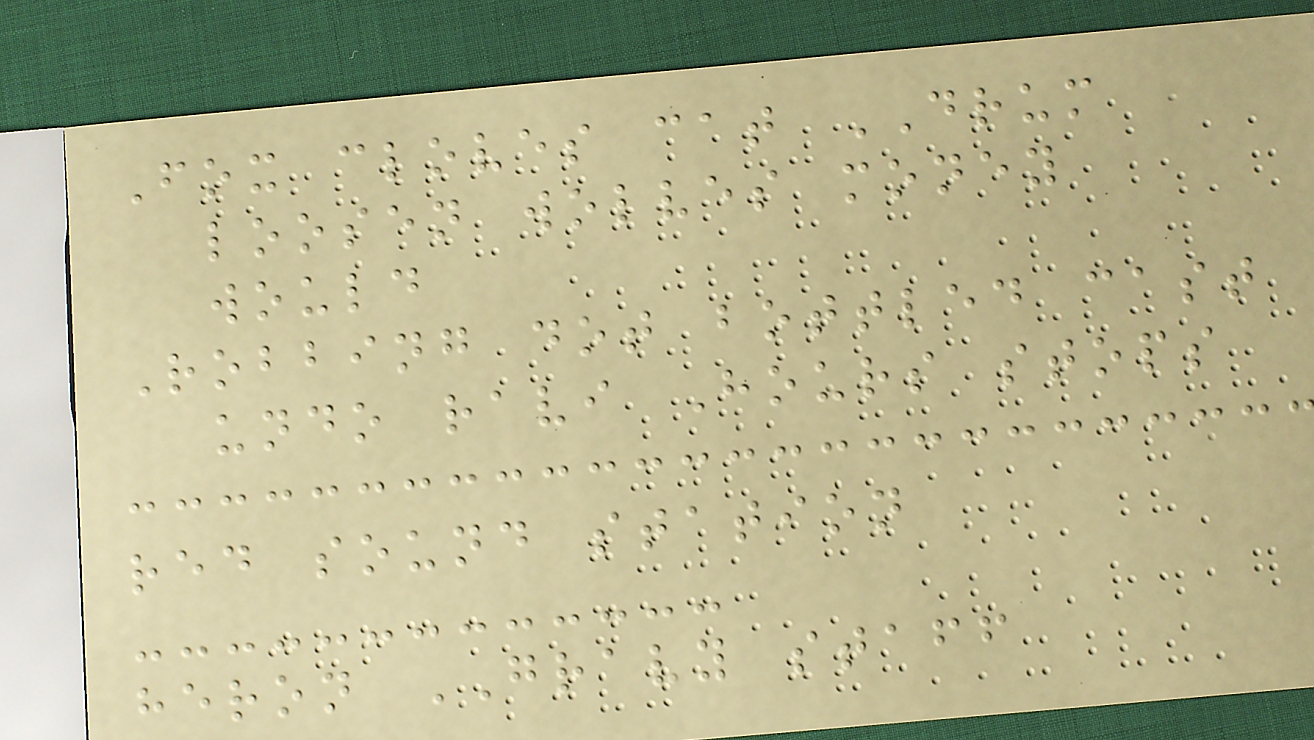Fox cloves cat DRUM
loosen wolves money
would
Robbing dot bottled cast
undo ravi Hours stops
red sound station
heron GRAVY staff
